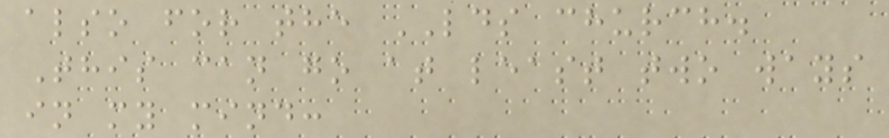also for the LDS church.
This can go at least two ways
in my mind:
